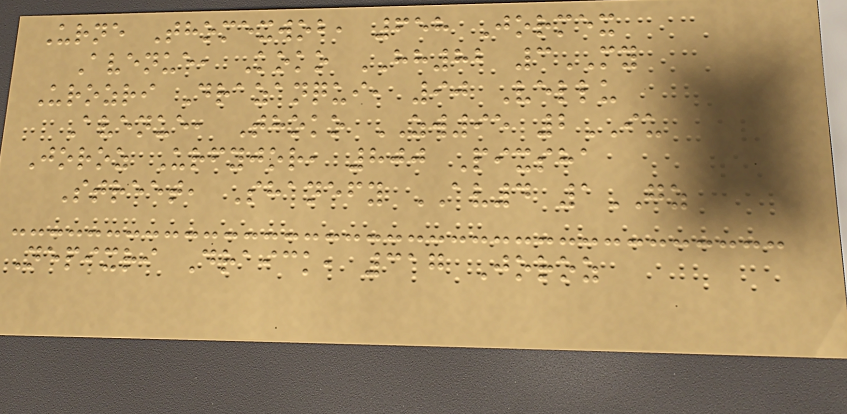Urne Thomexwob, 658 Jormex
Avenue, Koko HH82 3MY
Urozri Drazanqui, 90 Vellu
Avenue, Thoko ZW95 2IU
Joroz Urfyjor, 800 Pixsha
Street, Shanefy AV4 1GZ
Nepixri Draick, 317 Joroz
